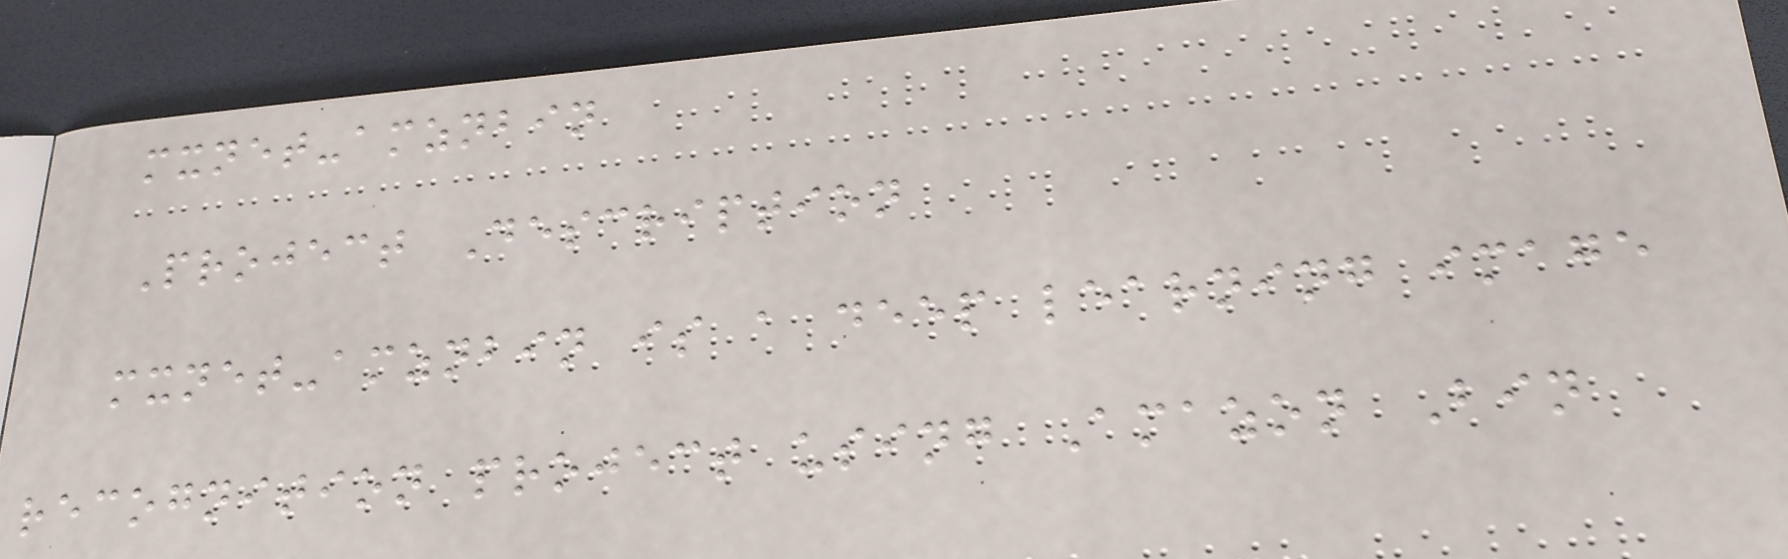mxnet-amznbin
Project Description
mxnet-amznbin is a deep learning image
recognition project using Amazon Bin
